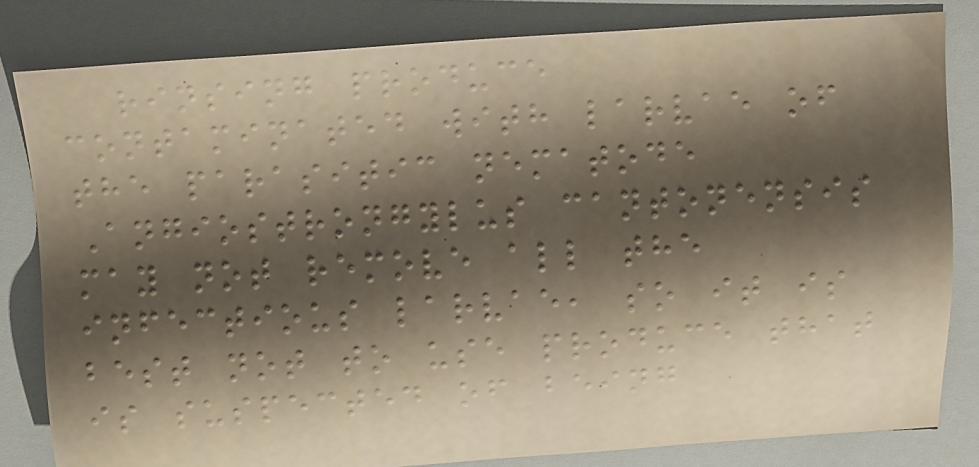rinsing produce
contaminated with larvae of
the parasitic nematode
Angiostrongylus cantonensis
may not remove all the
infectious larvae, so it is
best not to use produce that
is suspected of being
